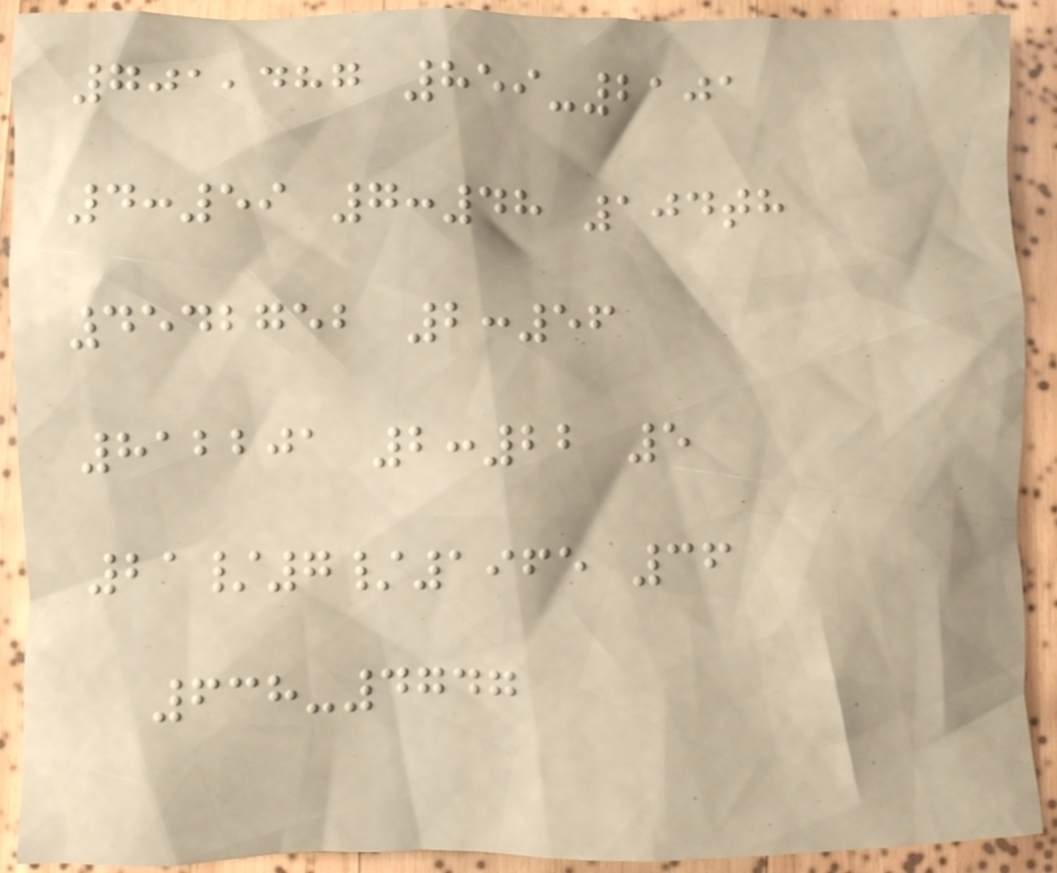701,487 859-2101
4:59 7:48 104th
4542752 2:56
812201 2:22 5
21/7/1965 36
638-4747
